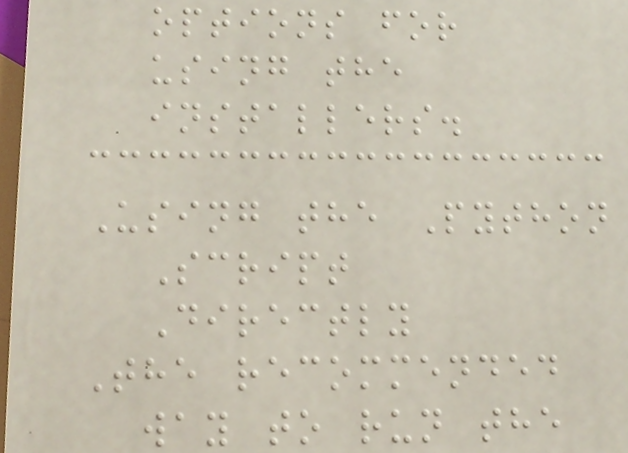options for
using the
installers.
Using the Python
Script
Directly
The recommended
way to run the
